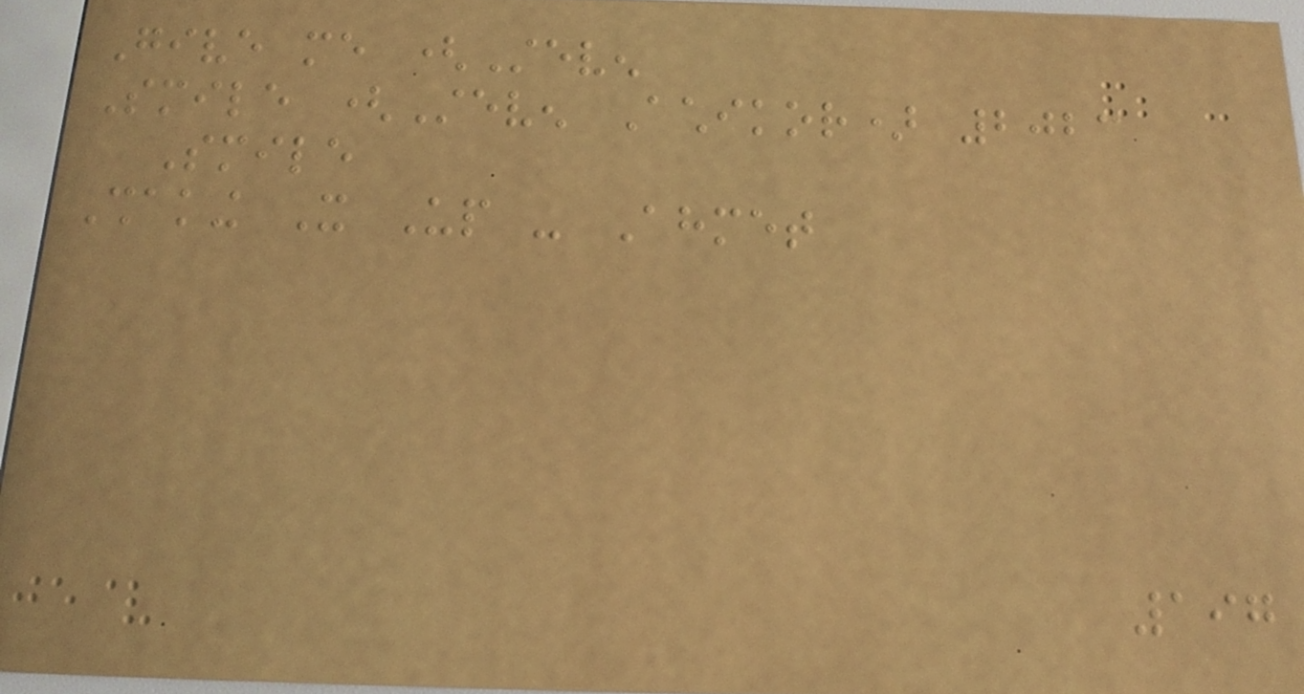Give me (Steven
Smile (Steven Achikor) 2023
Smile
Shaking It Up - Ahmet
197
